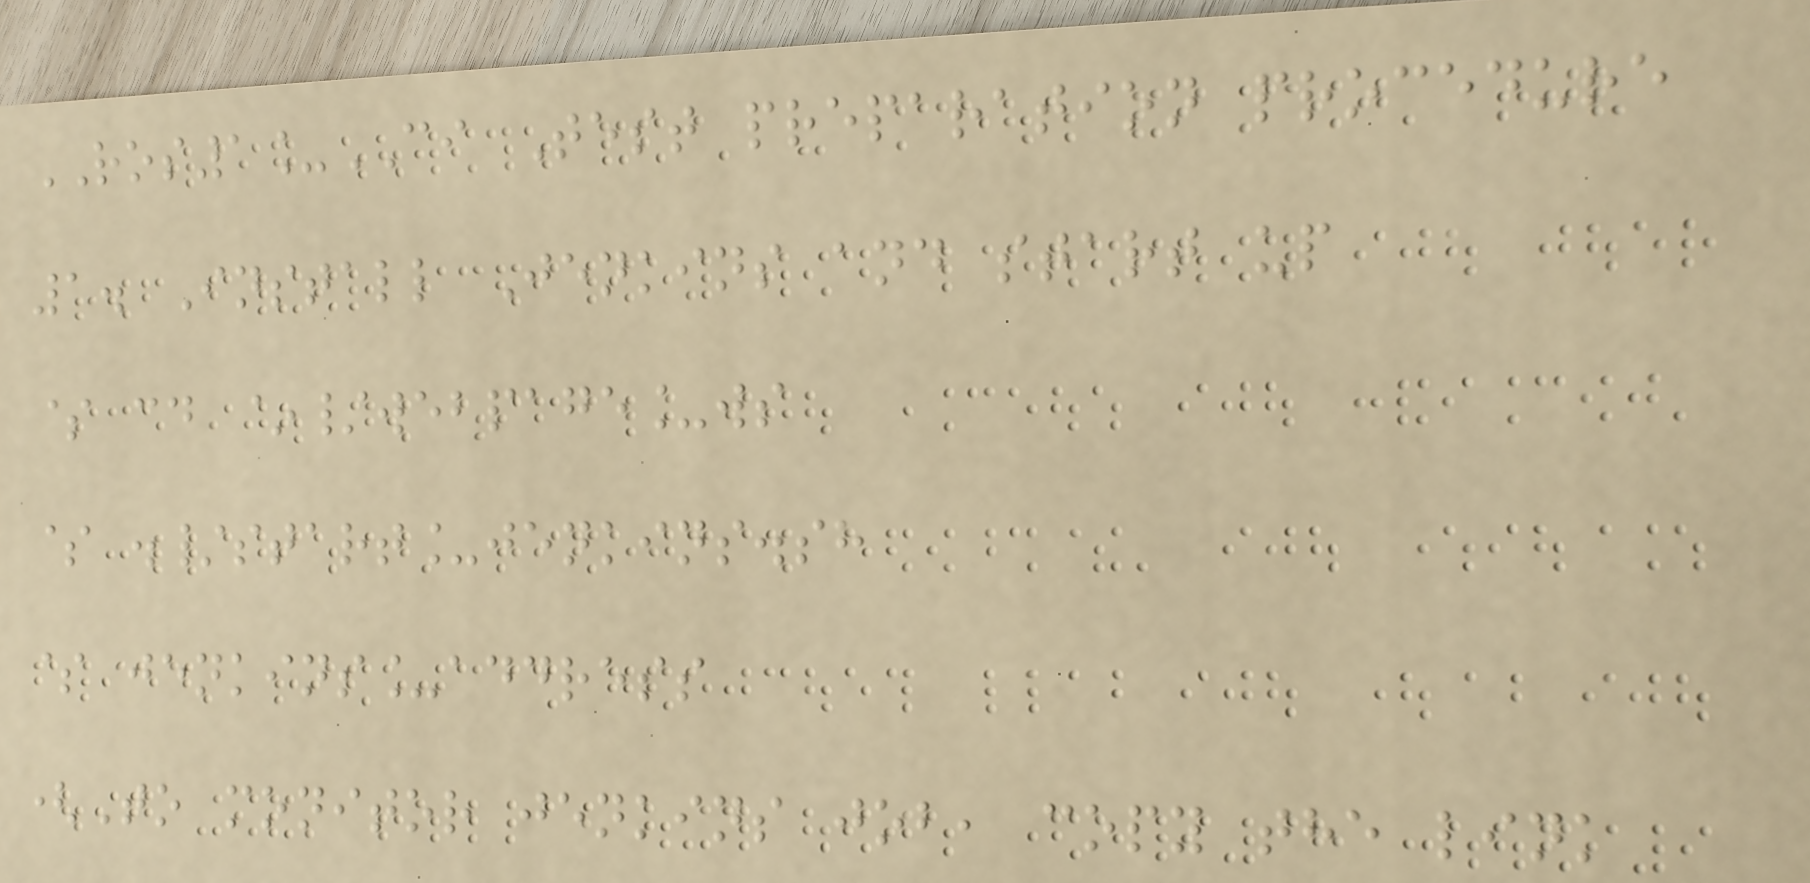ROS1_CI Test preparation procedure
1. Install Jenkins and start up
$ cd ~/webpage_ws
$ ./start_jenkins.sh
$ jenkins_address
(To monitor jenkins job, copy the link
